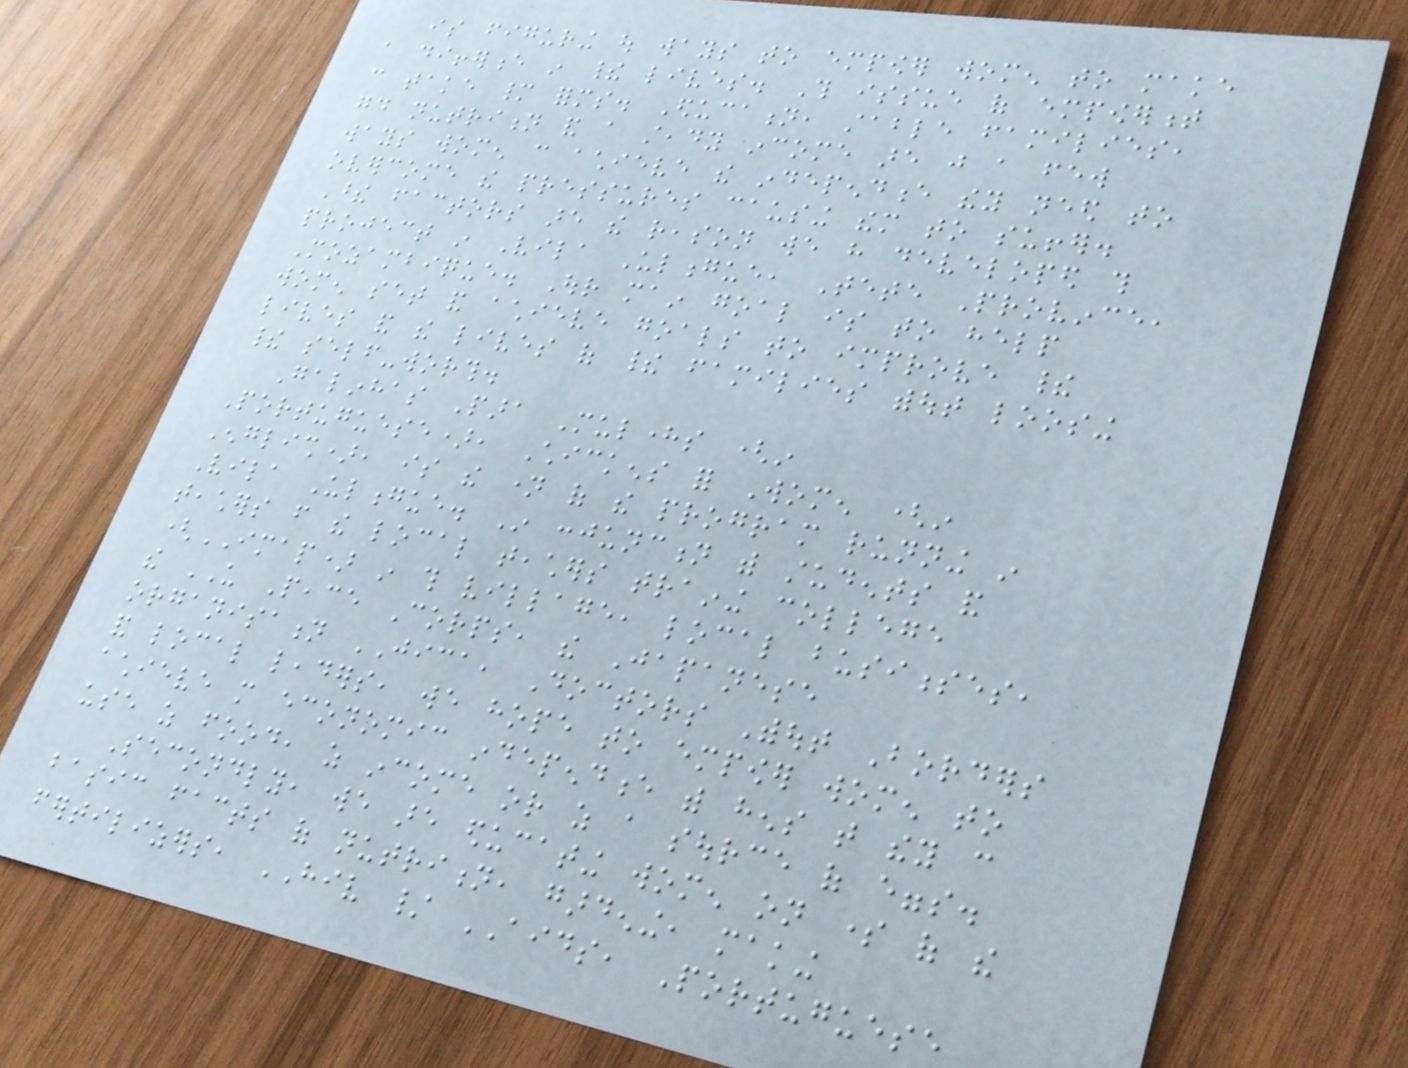is figuring out ways to empower women to make
a difference in their lives. This issue of empowerment
can take many forms. Education, stable families,
good nutrition and a steady income are just a few
ways women can achieve the independence they need to
overcome the pressures causing them to suffer.
These factors are the reason we have developed this
project in Vila Ulongue, Tete Province,
Mozambique. Our main goal is to help
women set and achieve goals to improve their
lives and the lives of their families without loosing
their self-worth.
Galinhas Para Mulheres (in
Portuguese), Chickens for Women (in
English), is the name of the program running in
Vila Ulongue. In conjunction with students and
teachers from the local teachers training college
(IMAP) in this village, local businesses,
the US Peace Corps, the Japanese
organisation JICA, Doctors Without Borders
and local leaders, we hope to empower women to
achieve more economic independence with hens that they can
use as food, as income or as a source of eggs.
Secondly, we are educating women on some of the
basic facts of nutrition, gardening, making
fertilizers, HIV / AIDS, Portuguese
